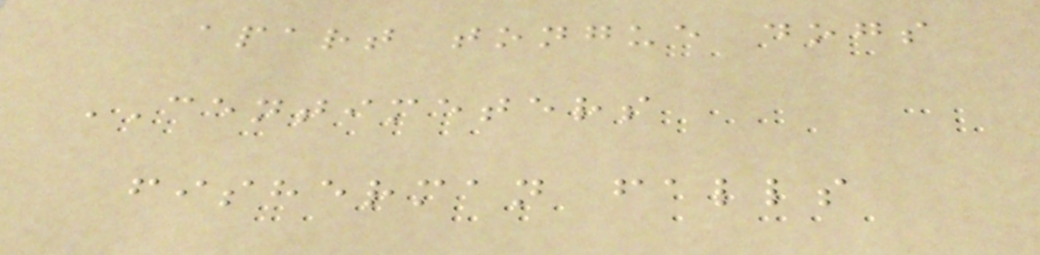apart tongue dogs
CENTIMETERS
fisherman falls
